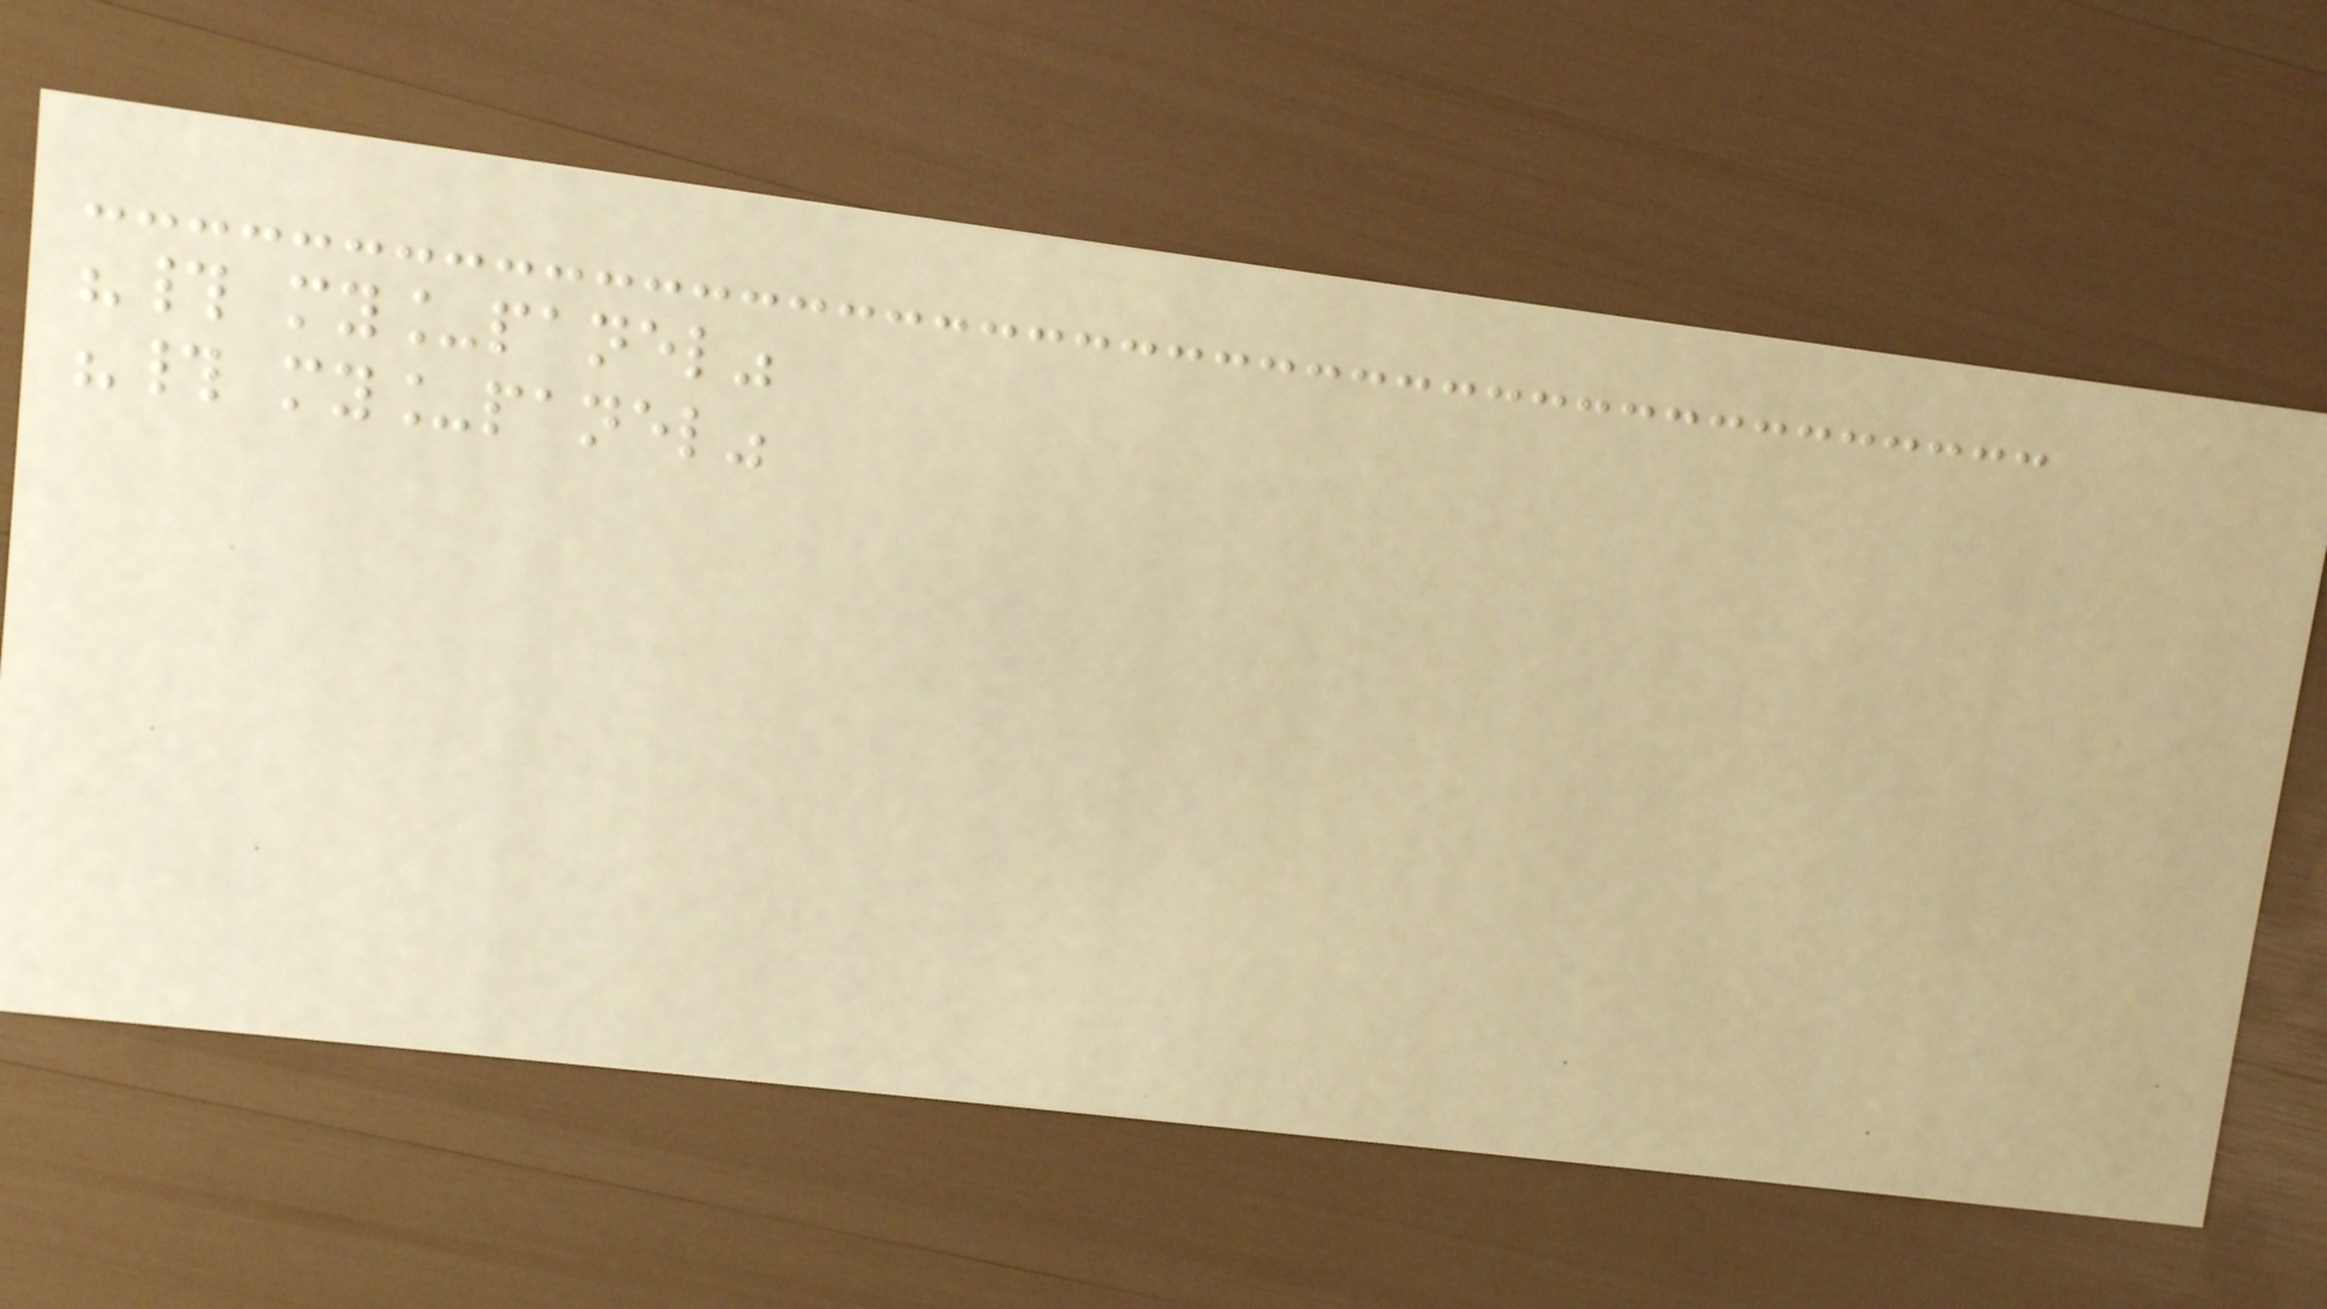"# my_panel"
"# my_panel"
